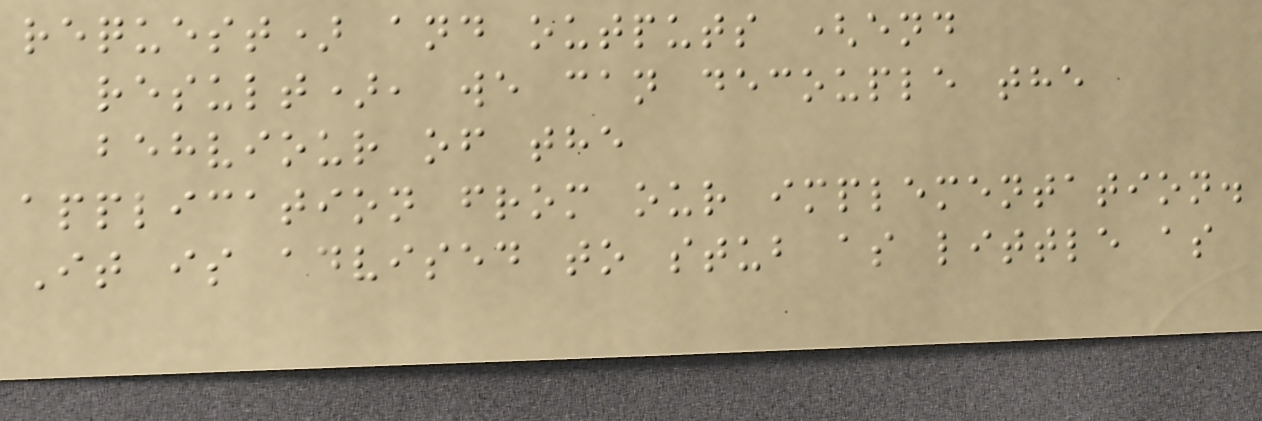request) and outputs (end
result), we can decouple the
behviour of the
application from our implementation.
It is advised to stub as little as
